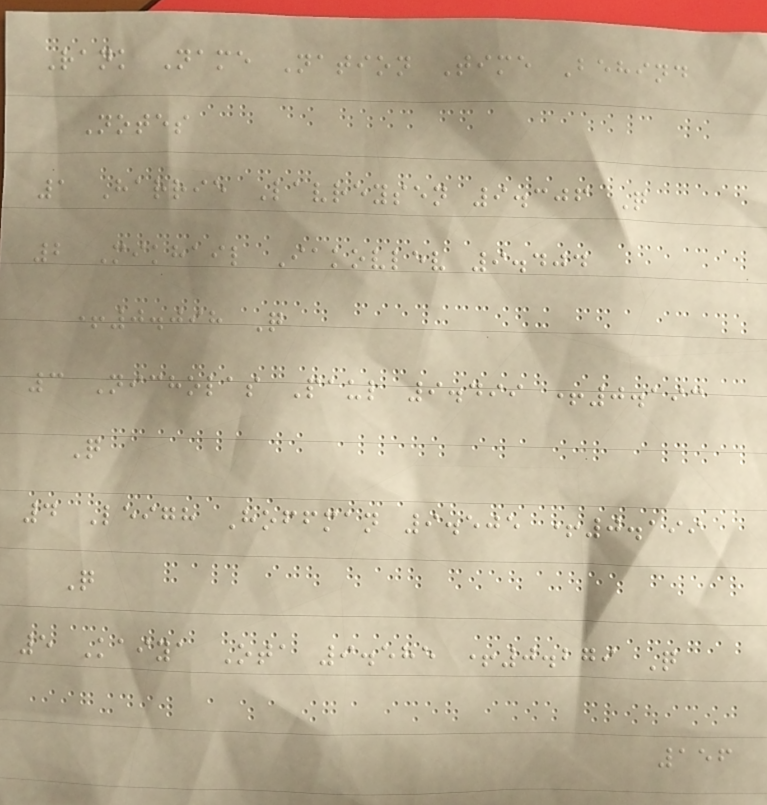Rank Name Nation Time Behind
Notes
1 Harrie Lavreysen 9.306 Q
2 Mikhail Iakovlev 9.404
+0.098 Q
3 Nicholas Paul 9.499 +0.193
Q
4 Leigh Hoffman 9.505 +0.199
Q
5 Kaiya Ota 9.585 +0.279 Q
156
